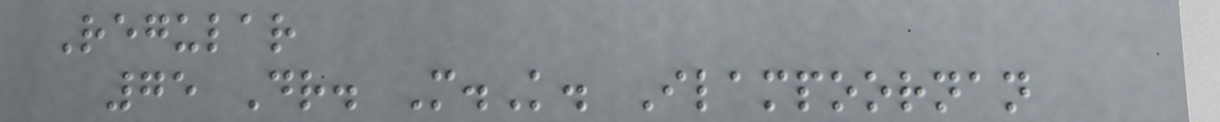Regular
75 Dr. M.K. Ilampoornan
